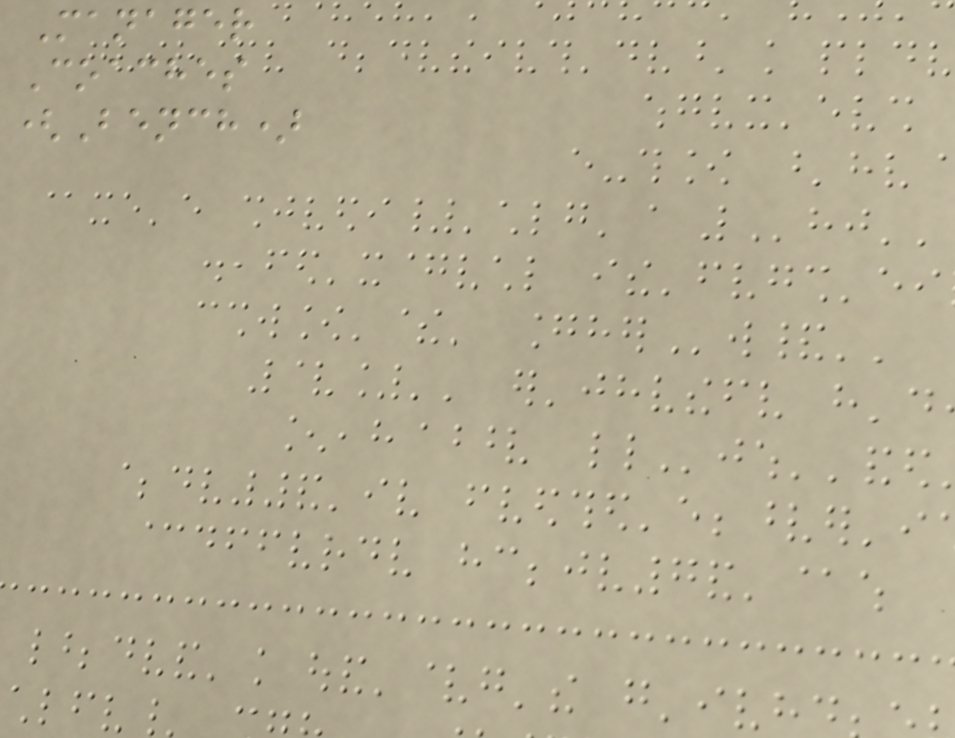Manager
Coaches
(Bench)
